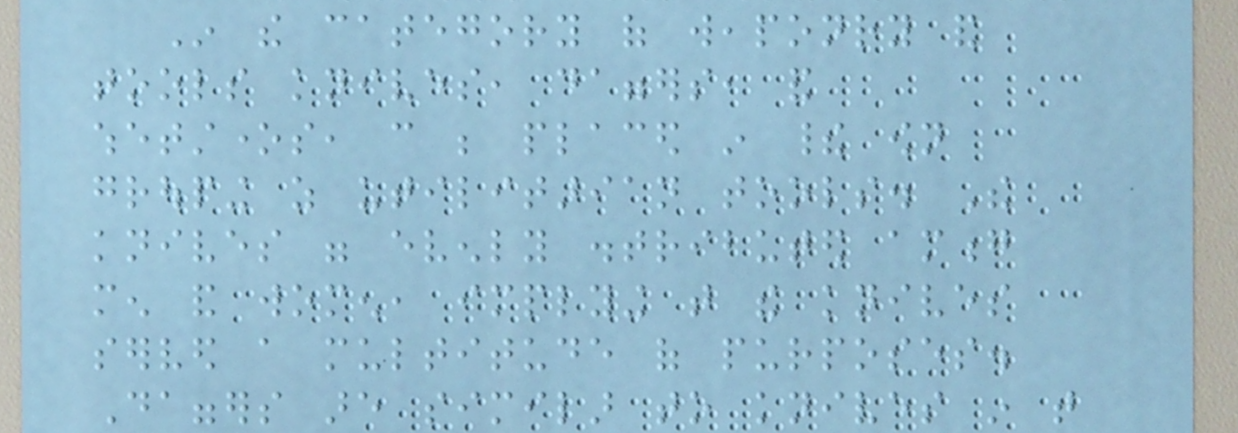In the category of weaponry and
tools knives, daggers, and
whetstones, can be placed in their own
grouping as utilitarian tools. The
knives were evenly distributed among
men and women, implying that the knives
served a multitude of purposes.
Daggers are similar to knives in that
